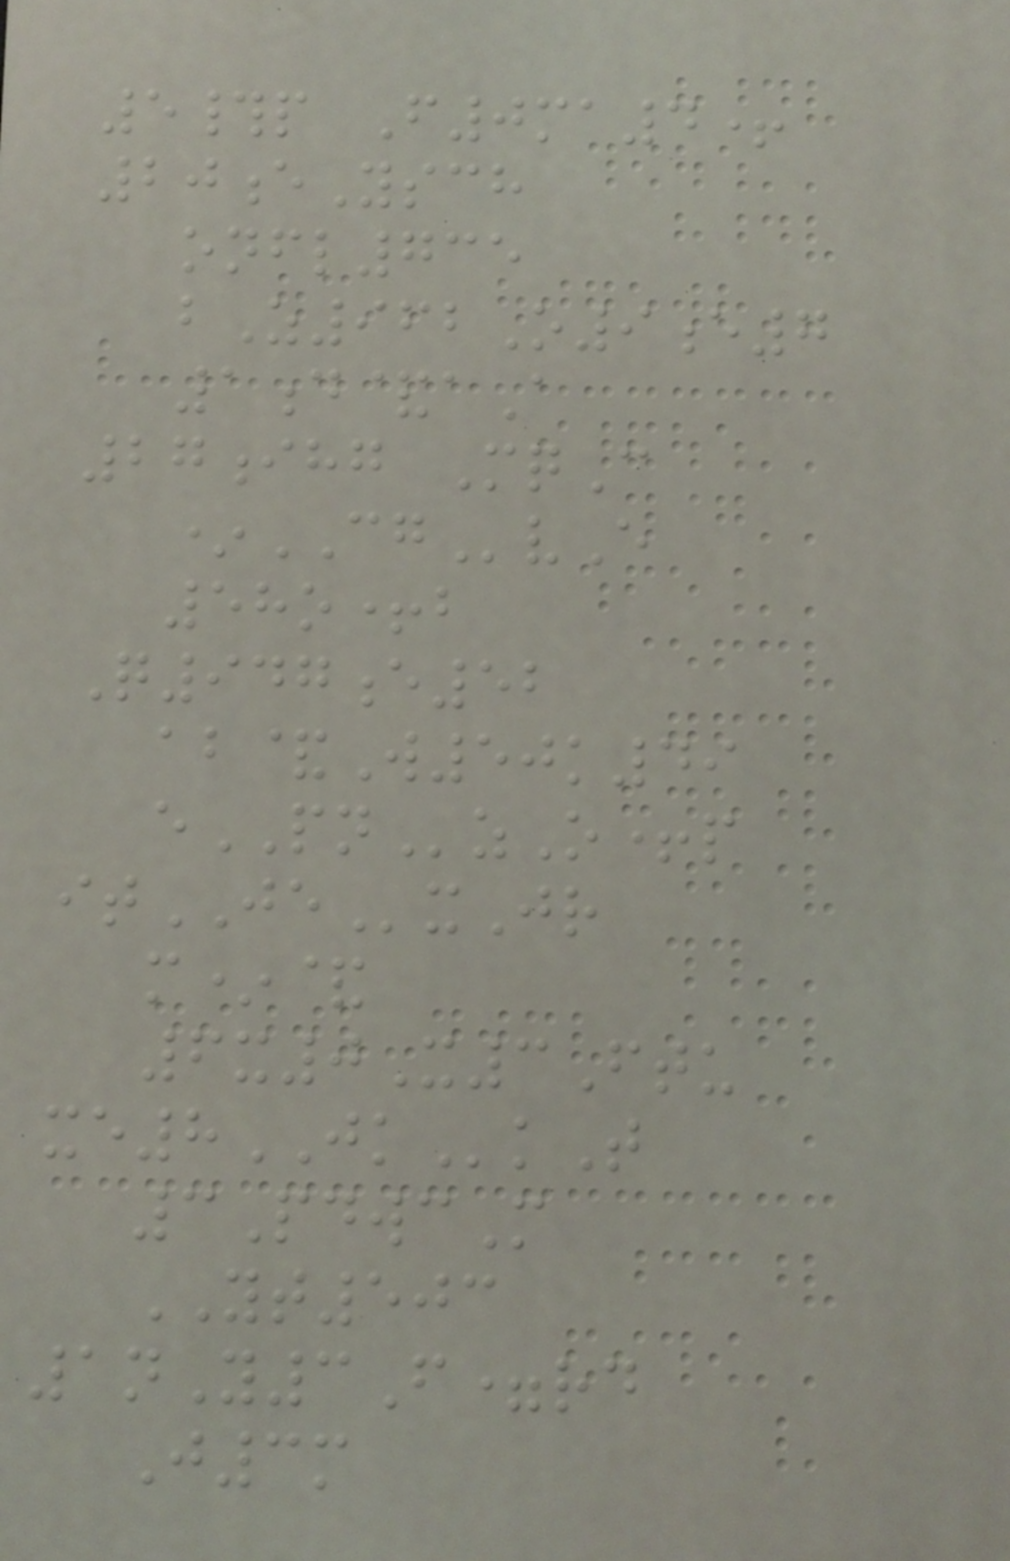5#p F0ma4+
20eYsch
onfl735
bZ962O9e7
1d&aA
27ihg MqC
*CGvE
58o+b
Q947e52
ab&W50k49
ePNzO+p
itJExJr
m*&
6x0X3Ftu
xe8JKkT
3PdwcM
YT503
1nY3F=rd
J3m
